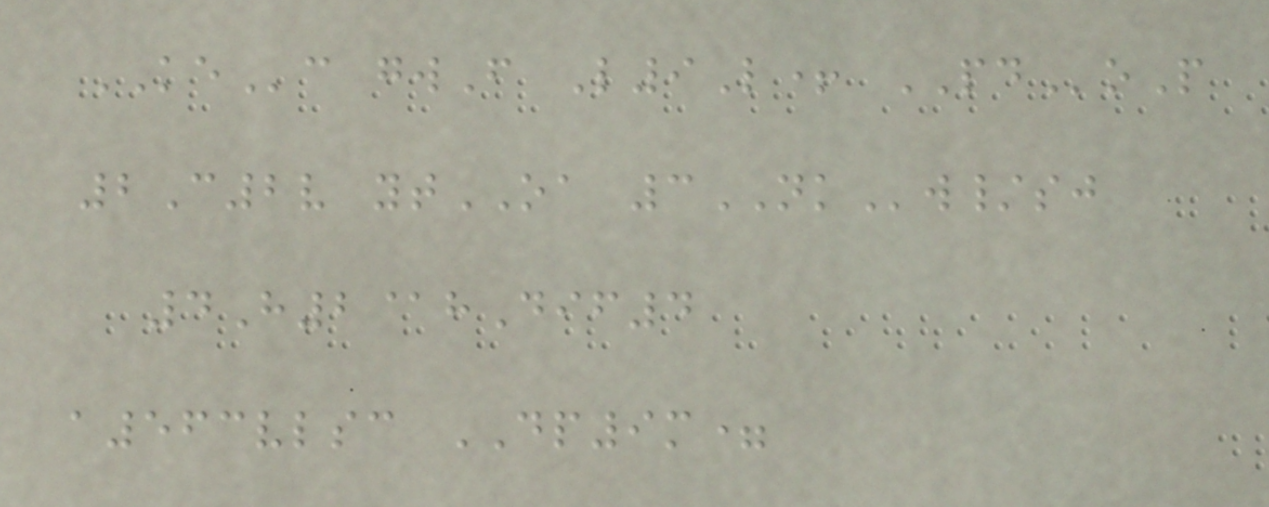KEc gwF L9L+ PDoP
2C2v ytOA 3NKw/sj
4H2@hDif4
a563vlsc DP9m=
